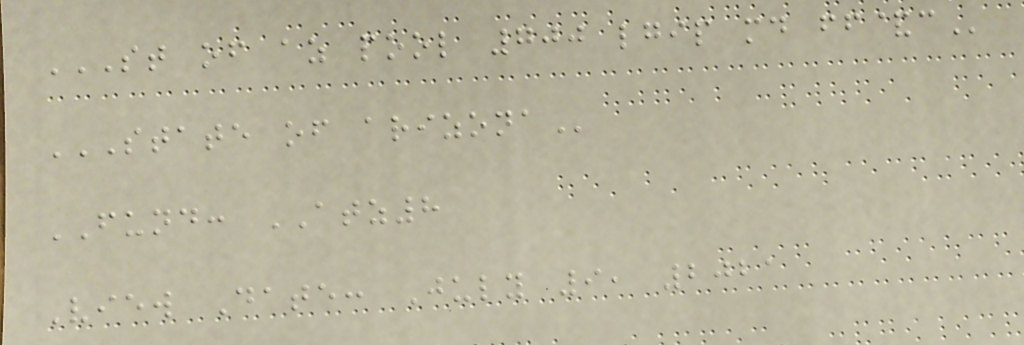ST OF AZ POOL 700 LGIP MD FF&C
STATE OF ARIZONA
FUND: ATZ8
View Date: July 9, 2021
